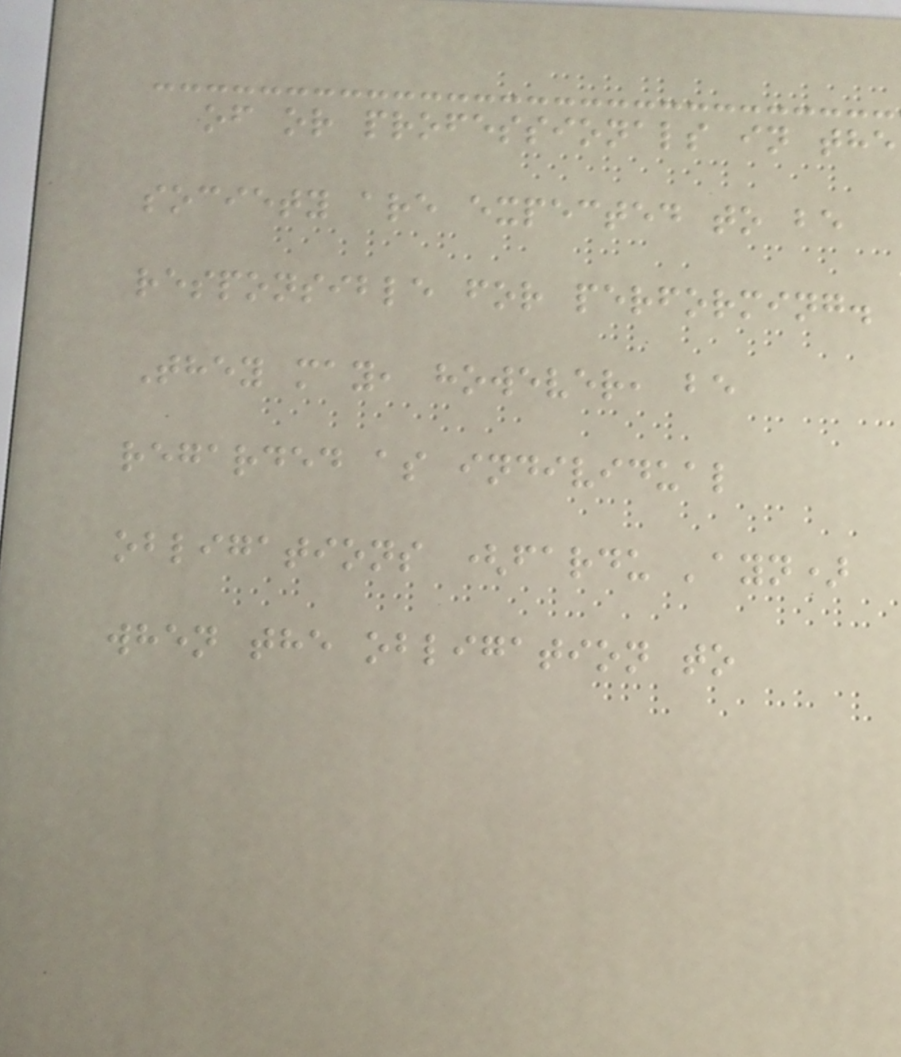of or professionals in the
society are expected to be
responsible for performing.
They may, however, be
regarded as individual
obligations (fardu 'ayn)
when the obligation to
